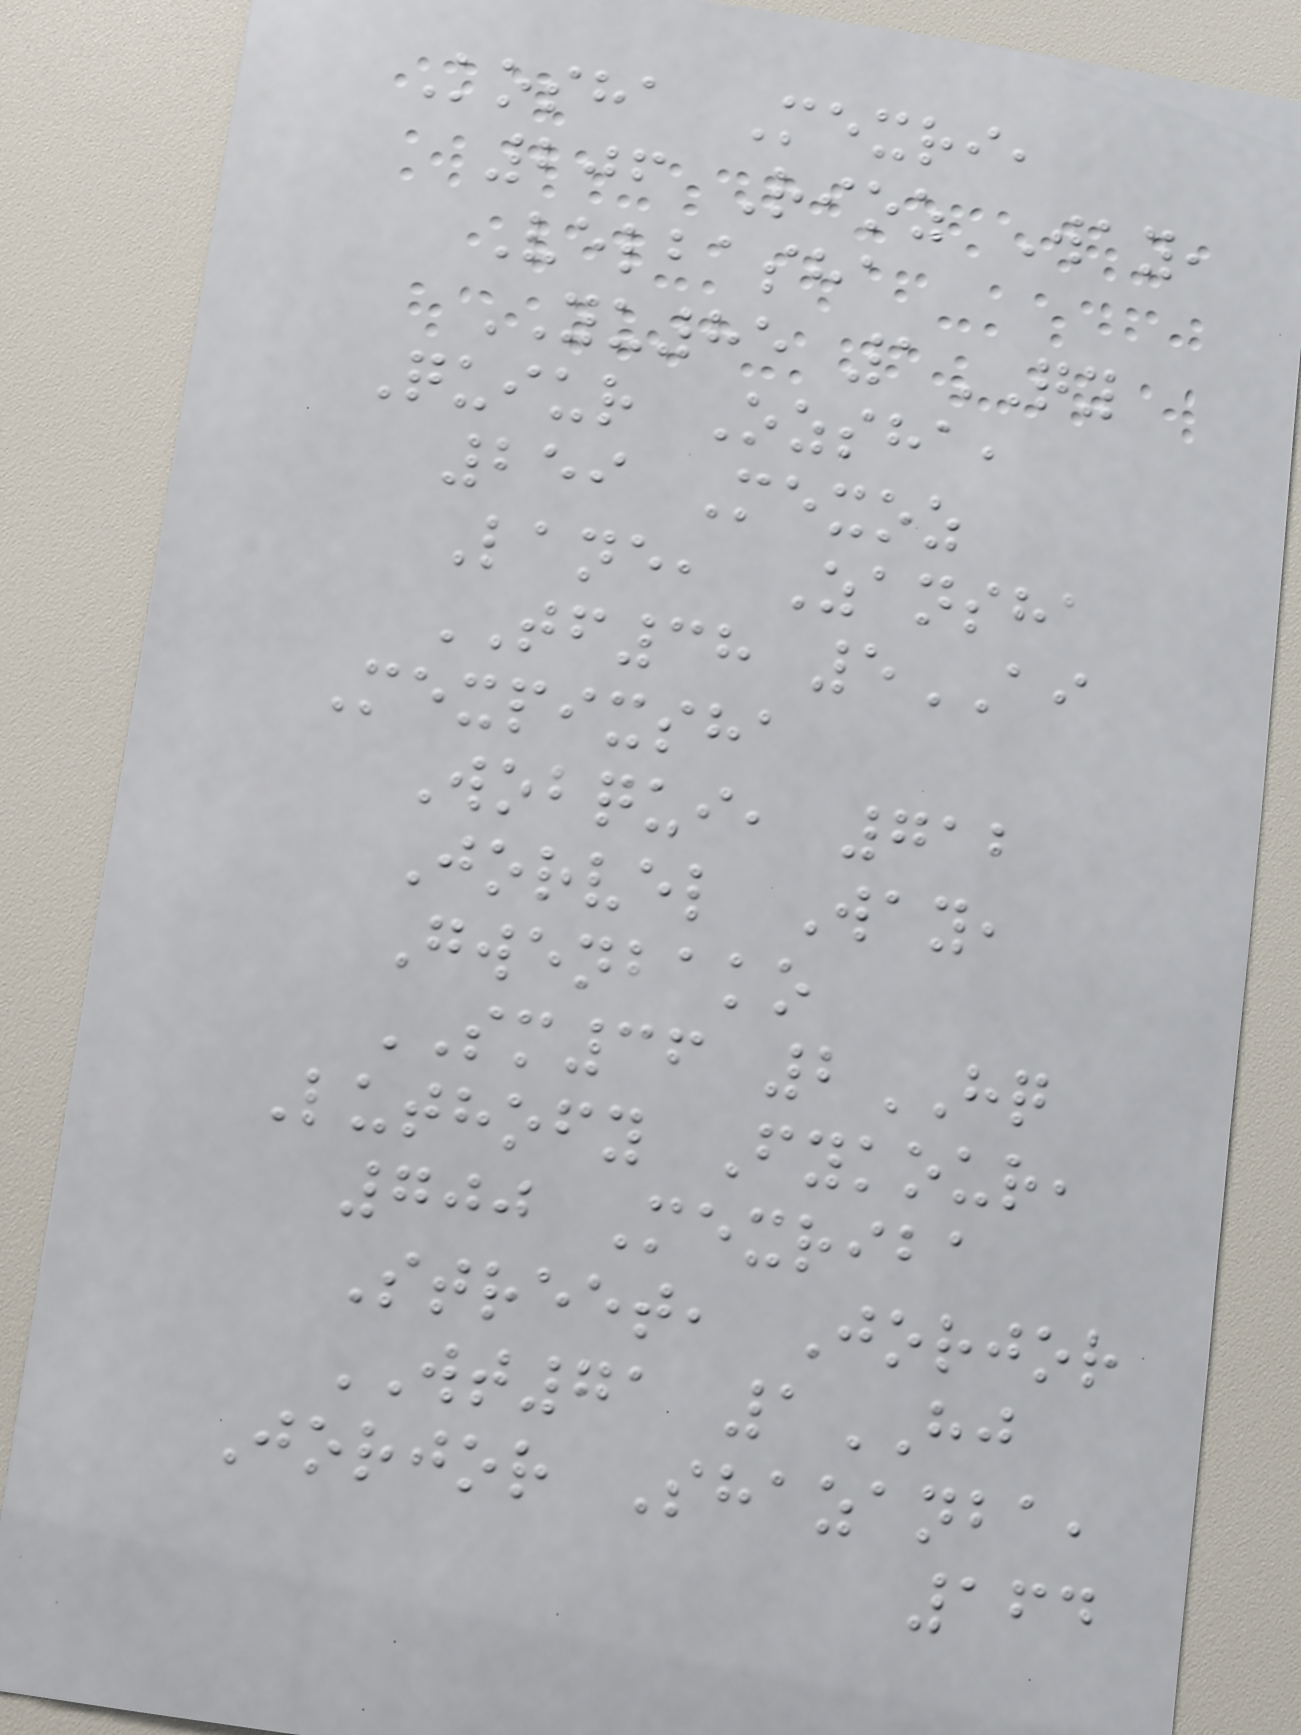Kosha Mexri,
206 Rioz Way,
Velbasha
YU85 1QY
Quiur Ozsha,
259 Mexoz
Lane, Zansha
TF38 5AI
Mexpixsha
Wobqui, 712
Jorvel Way,
Gwenbako
SM36 2HQ
Luthofy Fykour,
700 Mexriba
Street, Jorjor
WT71 1HJ
Jorjor Shazanba,
164
